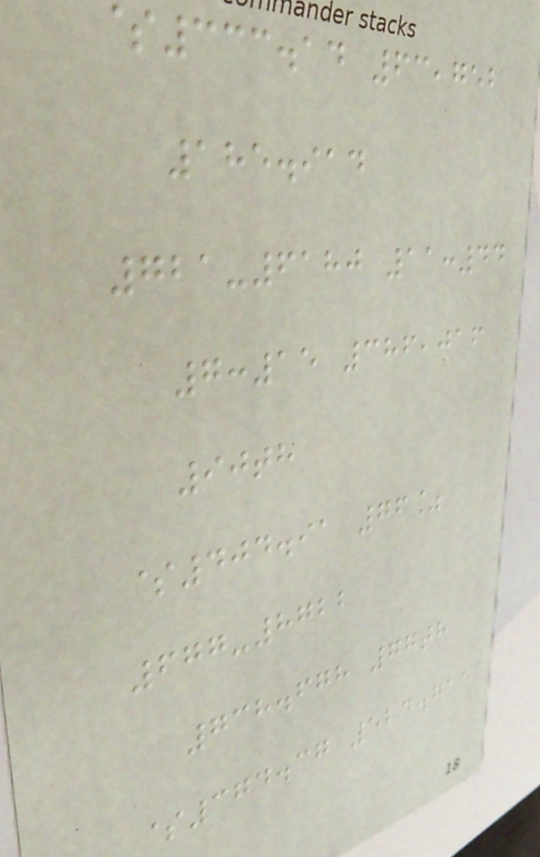$333.14 63,752
185.914
721-6180 11:44
7:15 386,016
90th
$404.91 76%
677-8722
738.678 77th
$374.37 524.715
